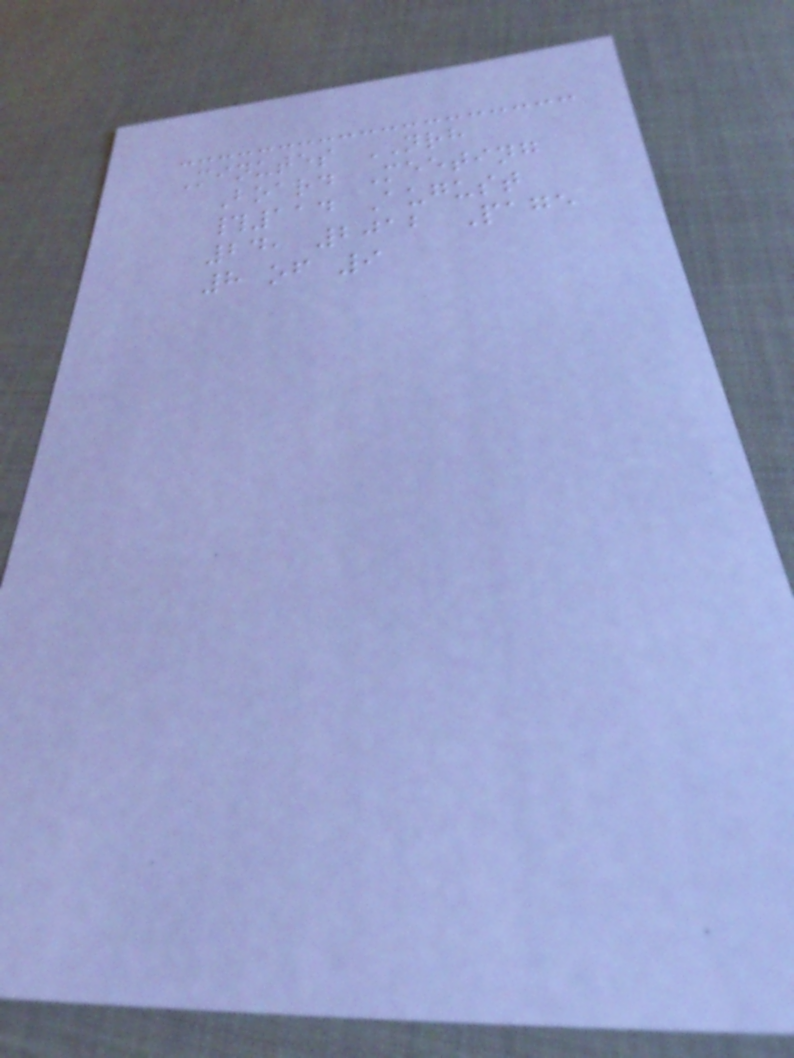Minutes NRH
Board Meeting
#114 August
24, 2012 Page
8 of 9
